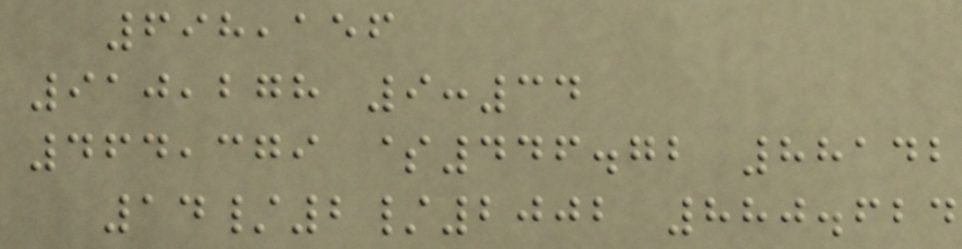698,156
910,278 9:34
464,379 $446.72 88142
14/2/2002 880.624
